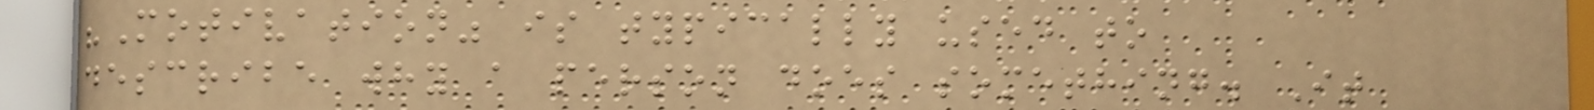"Motivation" is typically used to
describe why a person does something. It
